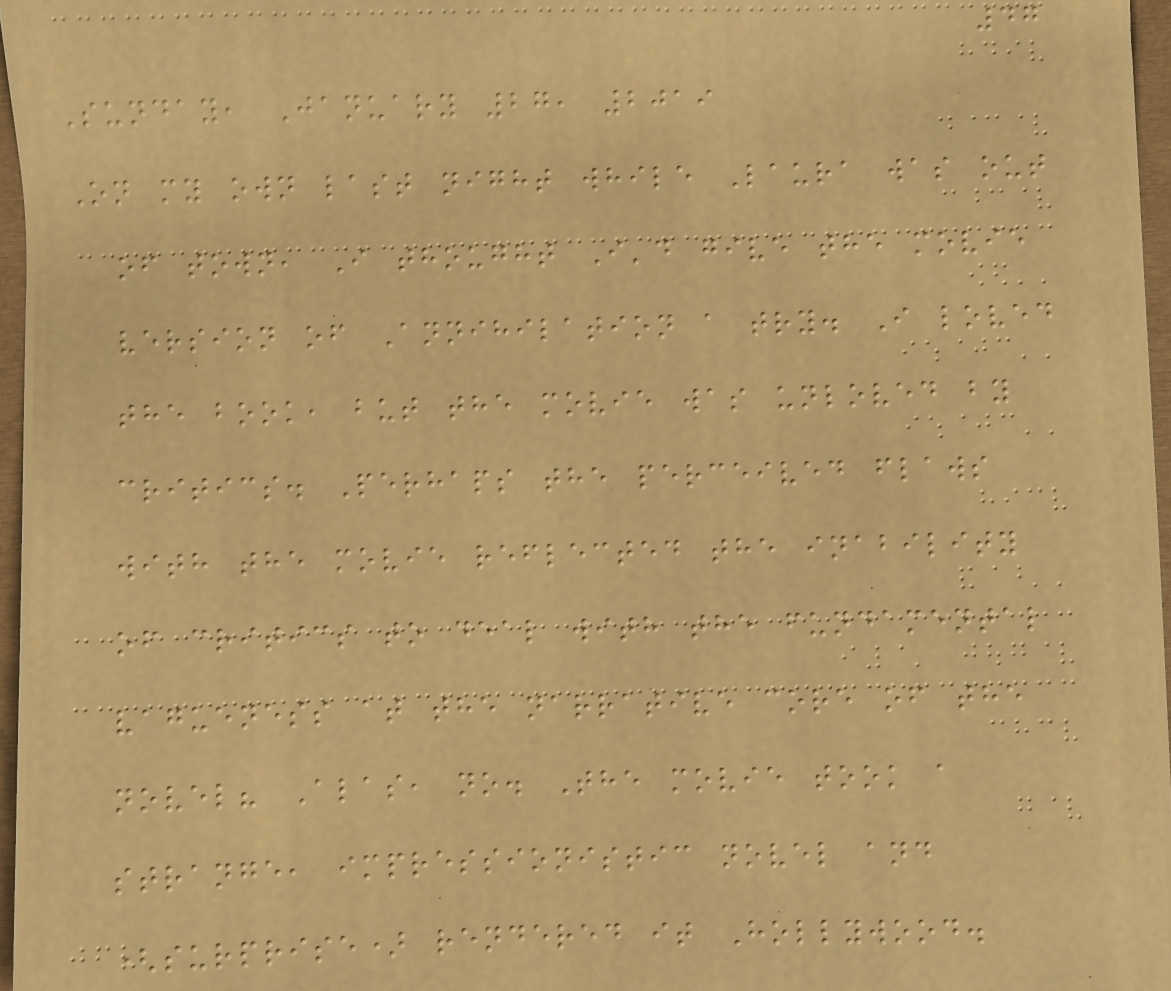47
Sunday, January 27, 2019
On my own last night while Laura was out
of town, I thought I'd give the movie
version of Annihilation a try. I loved
the book, but the movie was unloved by
critics. Perhaps the perceived flaws
with the movie reflected the inability
of critics to deal with the fundamental
vagueness at the narrative core of the
novel? Alas, no. The movie took a
strange, impressionistic novel and
(surprise) rendered it Hollywood.
